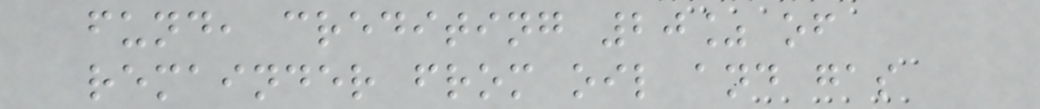fund, crediting 20% of
remainder from oil and gas
